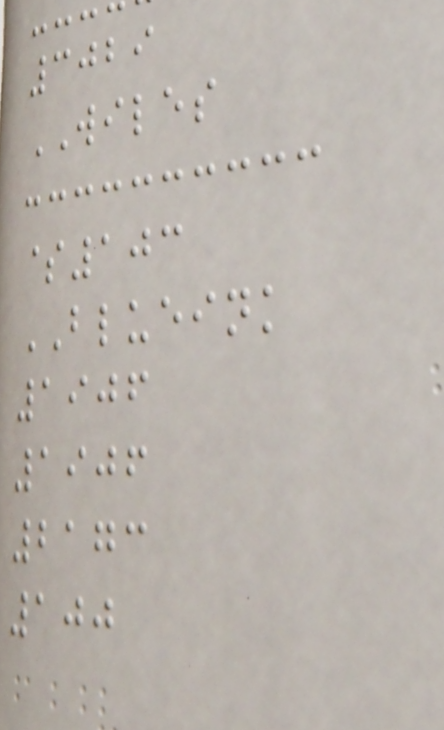3029
WILES
$103
BLUEINK
1906
1906
2173
100
